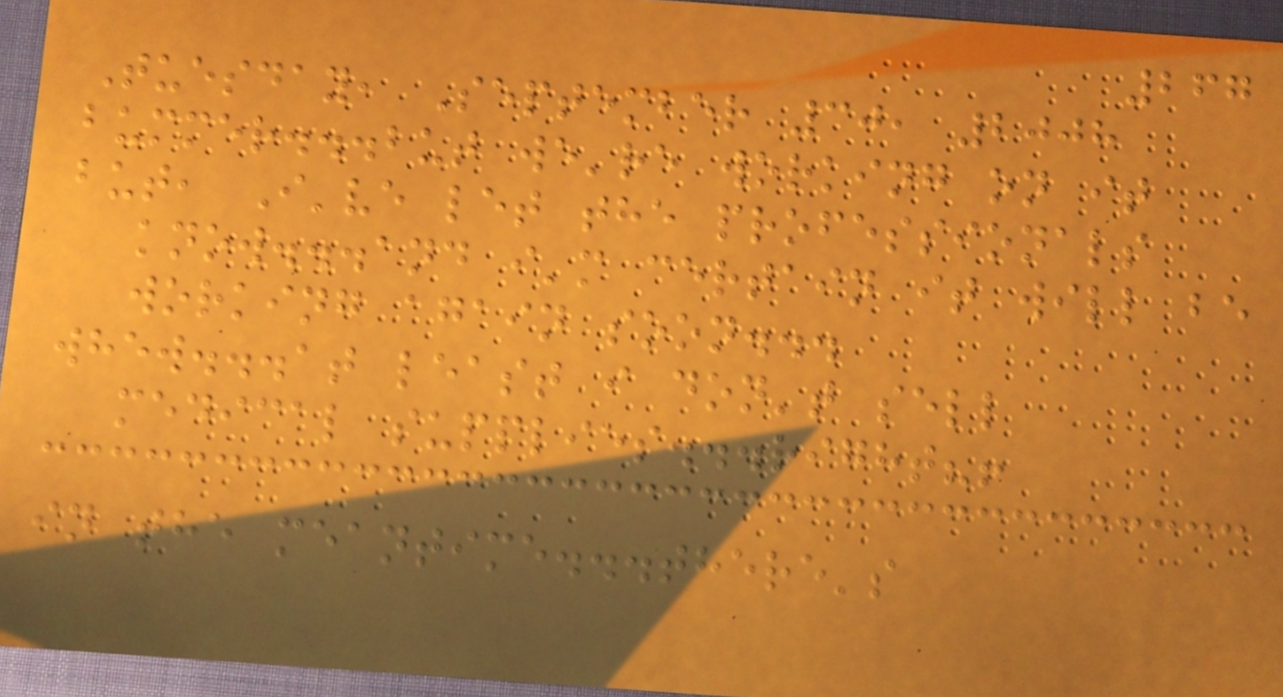267
Tuesday, September 30, 2008
bummer...but we're working on it
but, I've let the professionals
know...and i'm certain it will be
working again soon...
whew...at least i don't sell
medical supplies...right?!
in the meantime...there's
